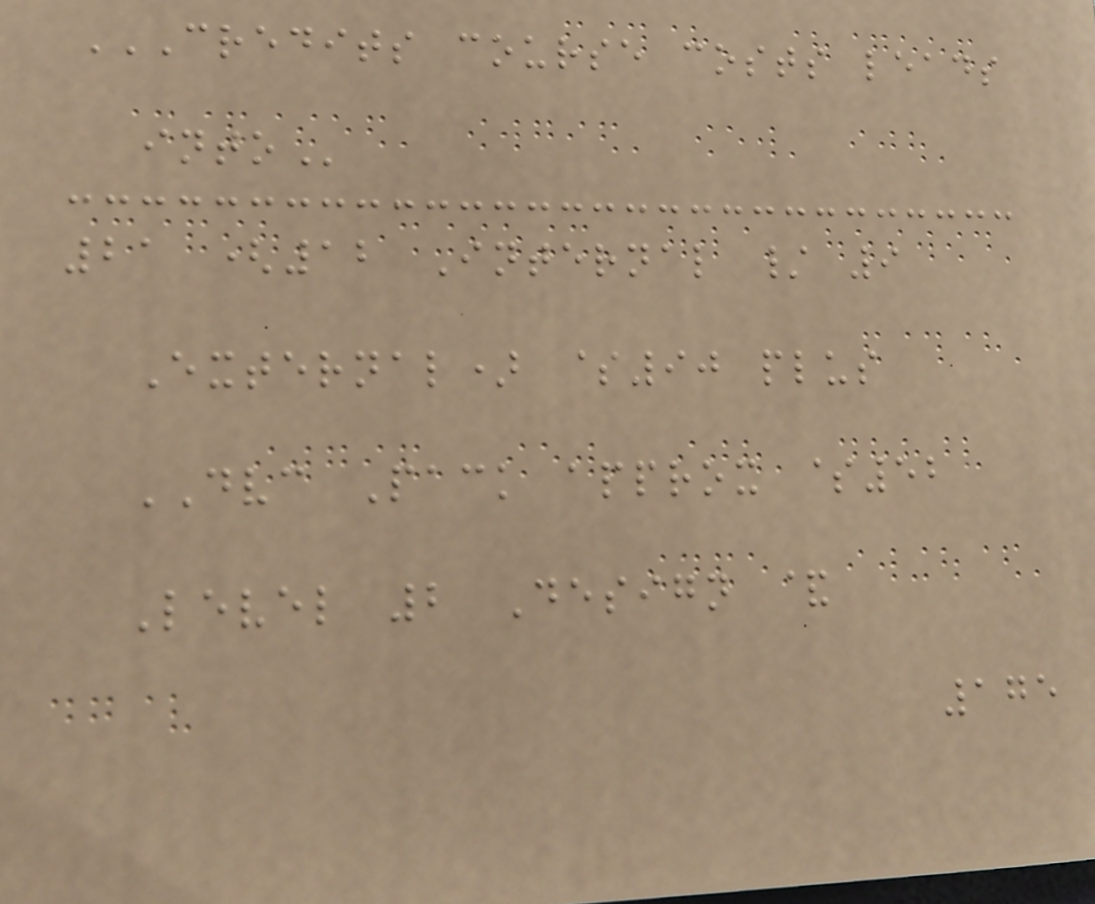CREDITS COURSE COSTS LEADS
INTO
21 (12 Internal / 9
External) $90 plus
DVC Pack approx $52
Level 2 Design &
175
